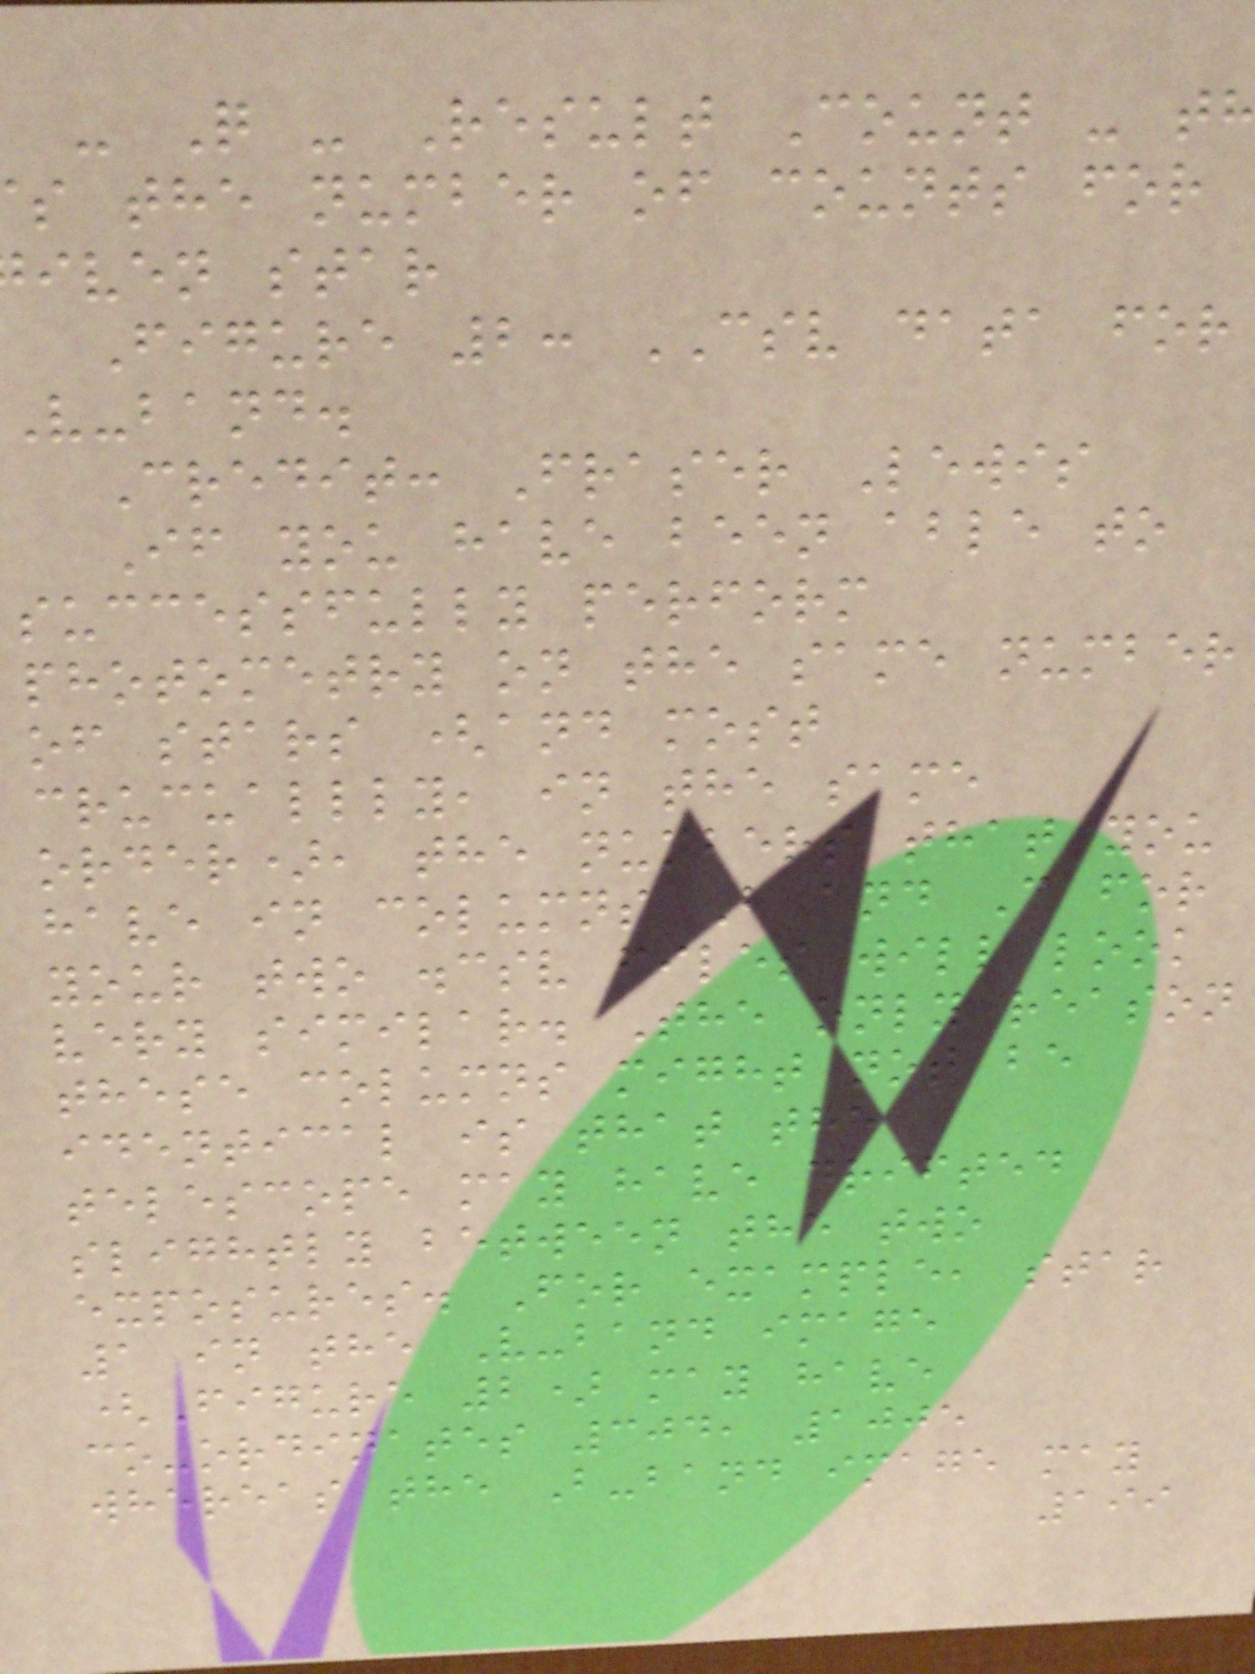- Q - Result Count - t
s the number of counts for
iven star
Figure 2: CSV data for
V-band.
Credit: Fraser Lewis
If you have been able to
successfully perform
photometry on the same number
of stars (and most
crucuallly, in the same
order), the numbers that you
have in columns B and C for
your two .csv files will look
very similar. The only reason
these columns might not be
identical is that the
telescope may have drifted
slightly between the two
exposures. For example, star
1 in the V-band image
(Figure 2) may have
co-ordinates 304, 1005
whereas the B-band image may
199
